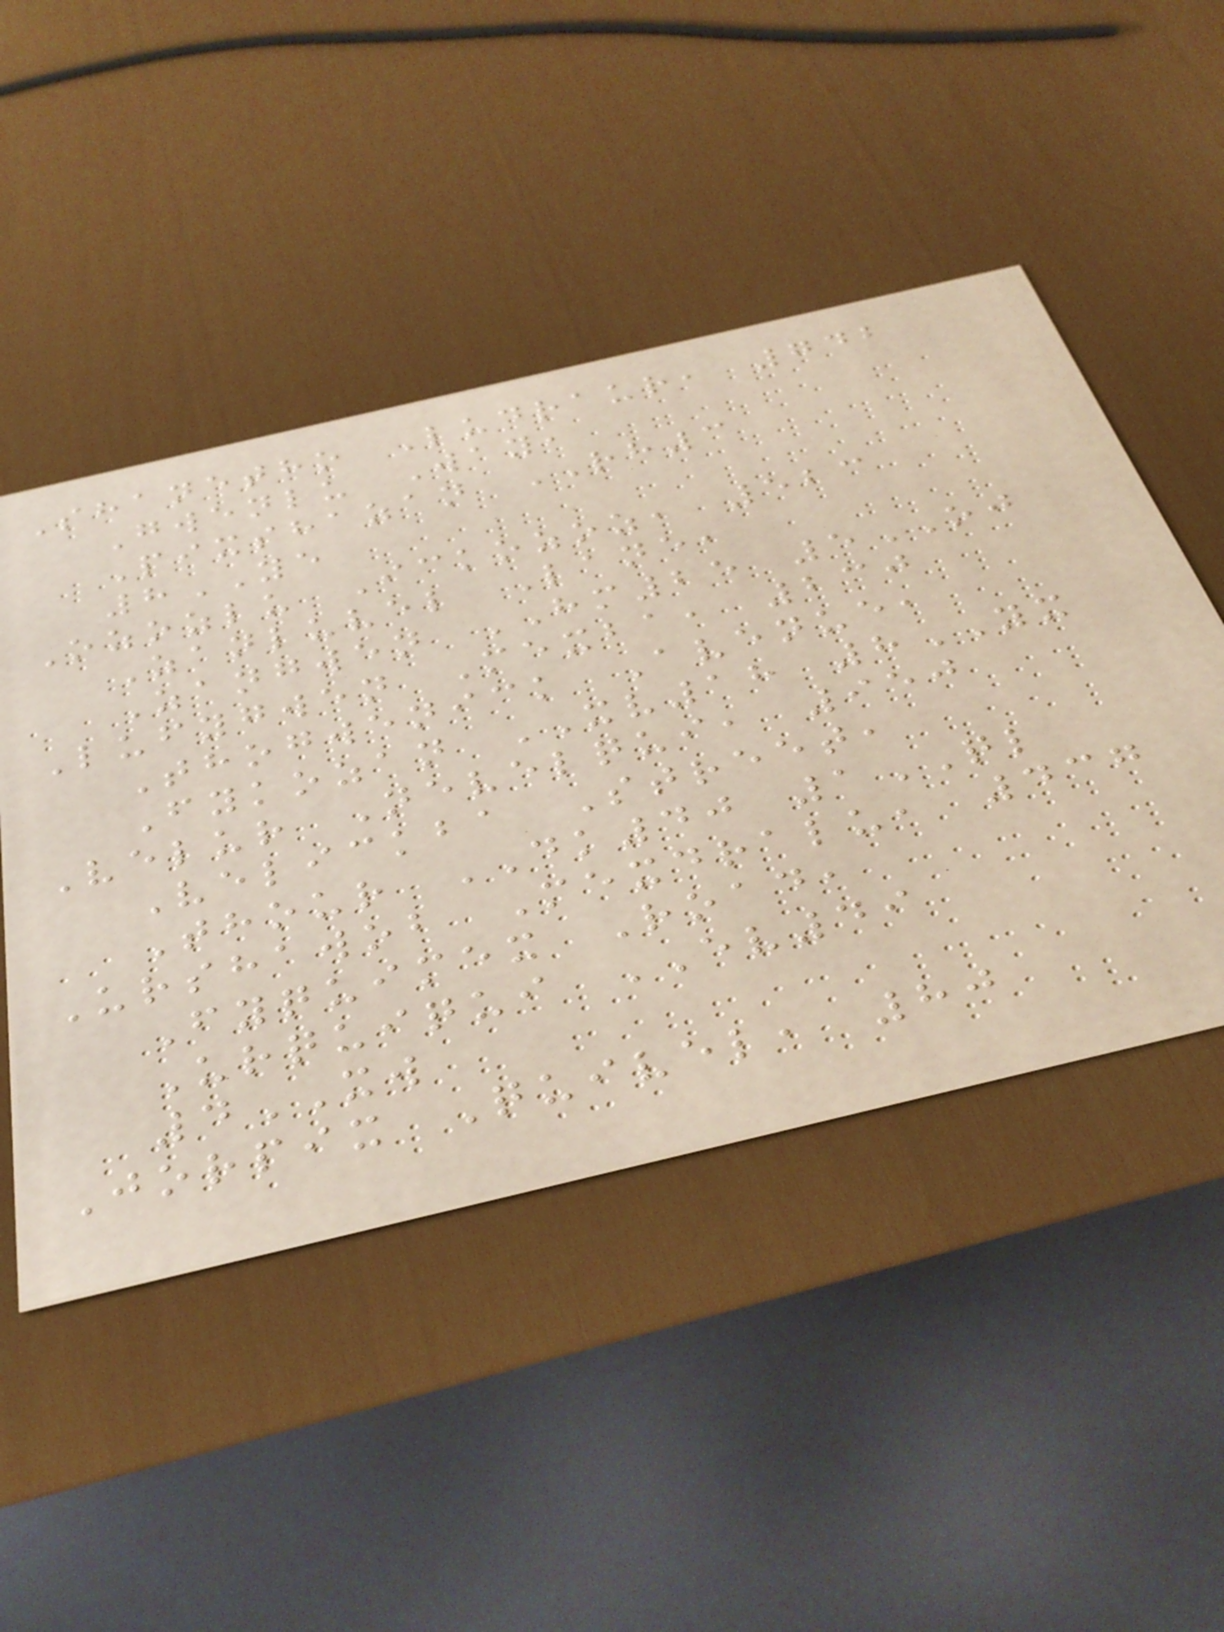Shanetho Ludraur, 742
Gwenlu Way,
Pixshazan RH3
8YE
Ozozlu Ickozoz, 523
Zanluvel Lane,
Zangwen HM25 5OJ
Lufygwen Mexba, 230
Thogwenick Avenue,
Fykozan XV18 8YX
Velur Nevelqui, 950
Velickba Street,
Thour DK40 1QL
Urshawob Mexdralu, 437
Fyquimex Road,
Urquiqui EV49
4XW
Jorpix Quivel, 80
